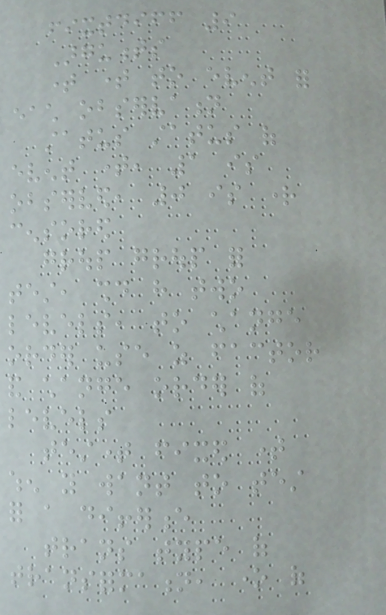fixtdiff 9
Arguments
time time to event for
each observation
status status of
event time, 1 is
observed, 0 is right
censored
group group for
test, should have two
levels, to change
order use as factor
and change order of
levels
testtime fixed time
when you want to test
for a difference
trans type of
transformation, one of
